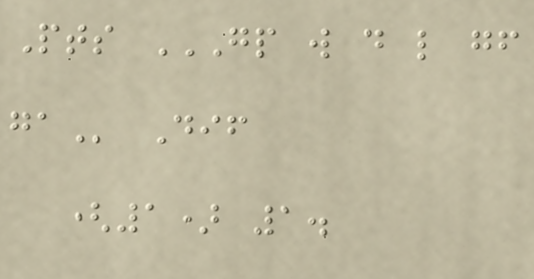Pts GP W D L GF
GA Dif
(1) 1.
